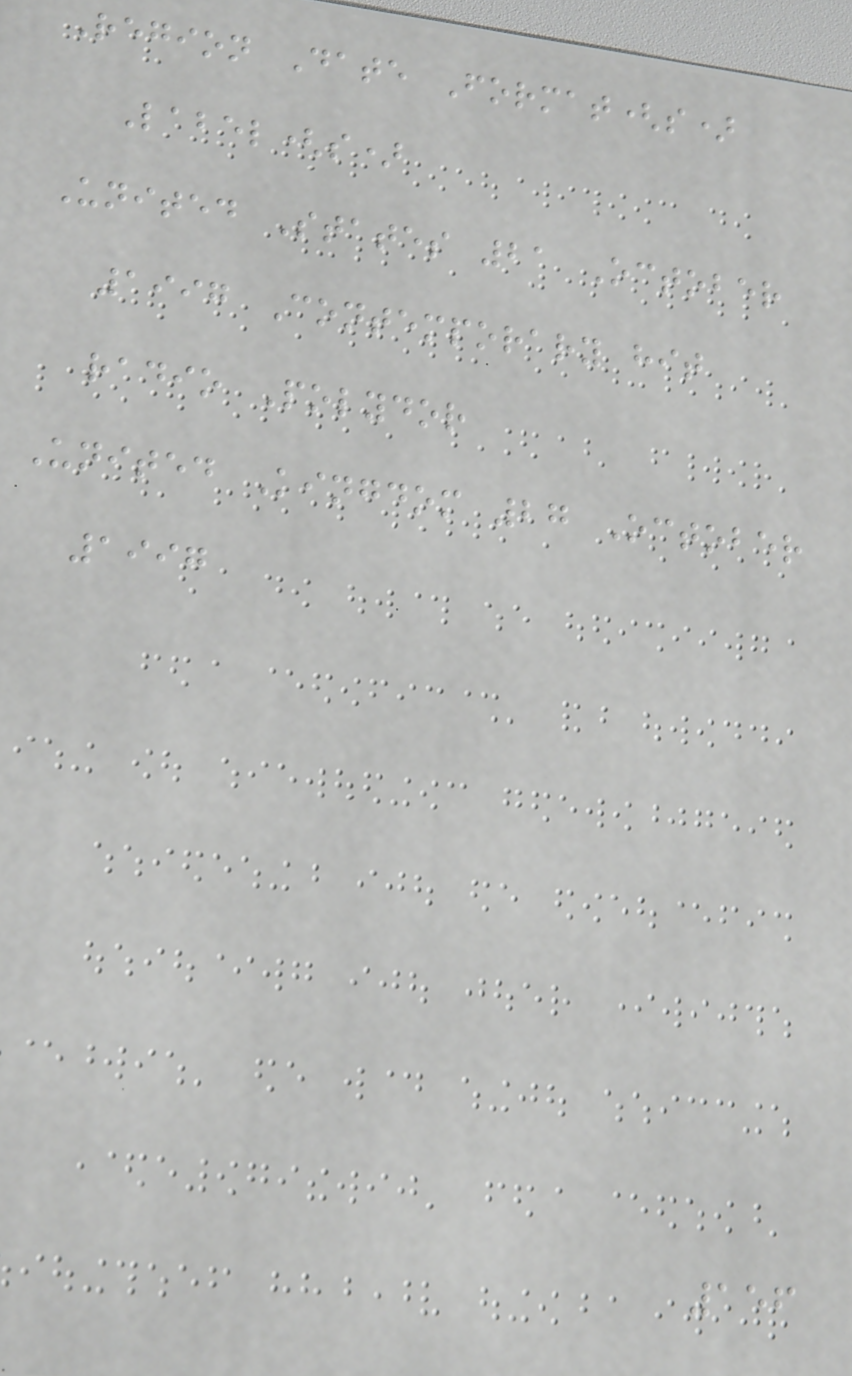Region Date Format(s)
Label(s)
United States 21 October
1997 Contemporary hit
radio Polydor
United Kingdom 27 October
1997
156
